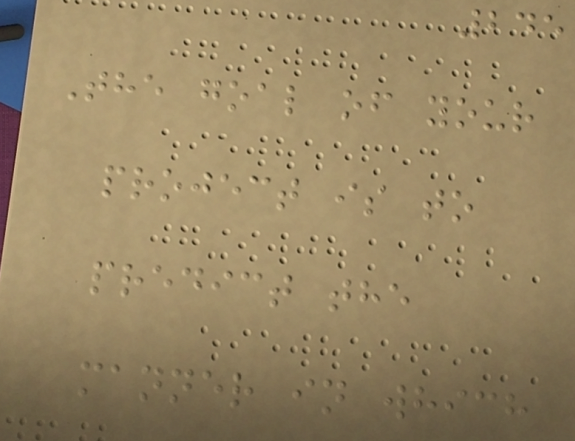245
The goal of your
project is to
predict the
manner in which
